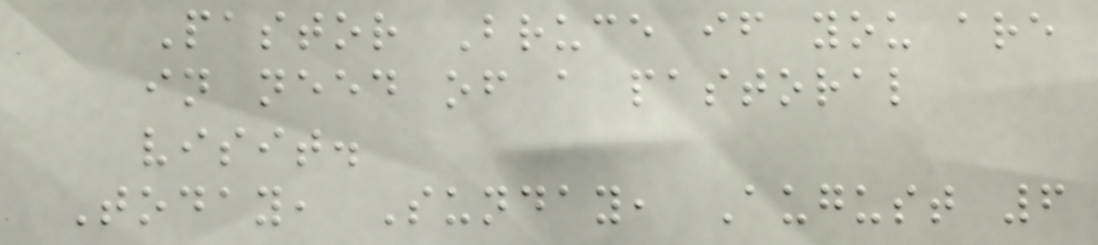Pastor Bruce if you are
in need of a pastoral
visit.
Today, Sunday, August 6
